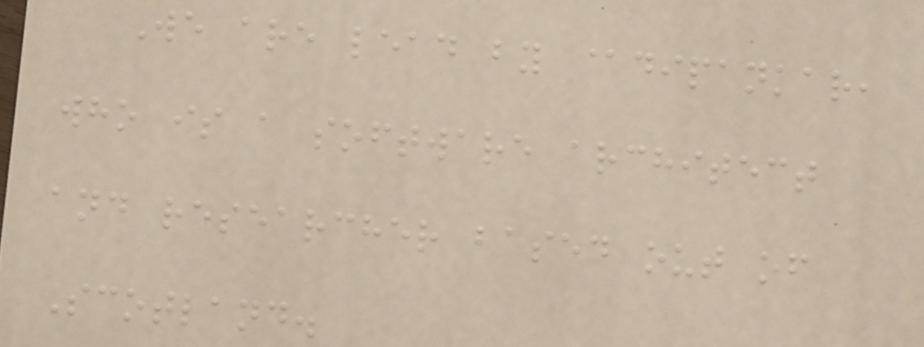We are lead by @dipankar,
who is a software architect
and researcher based out of
Scotland.
